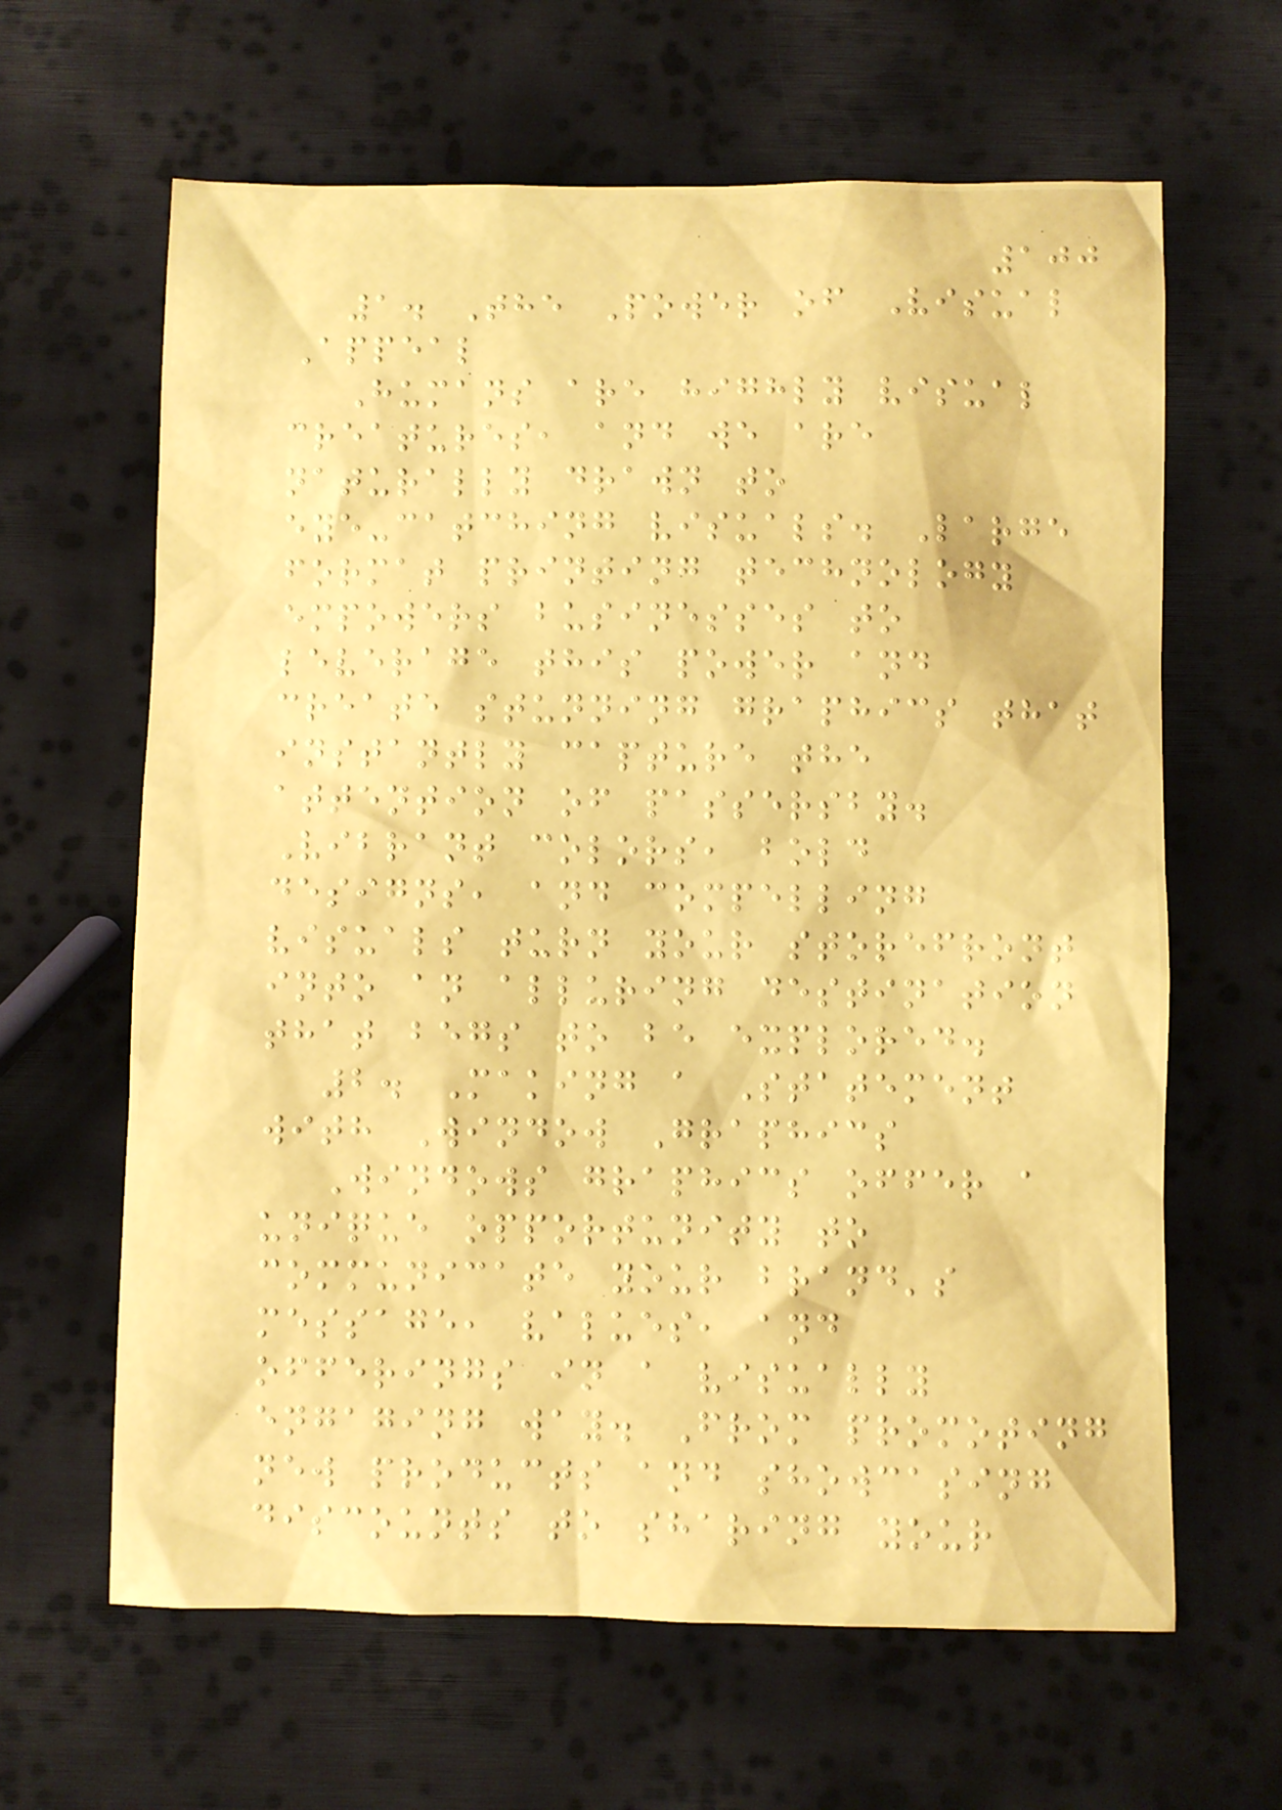100
1. The Power of Visual
Appeal
Humans are highly visual
creatures, and we are
naturally drawn to
eye-catching visuals. Large
format printing technology
empowers businesses to
leverage this power and
create stunning graphics that
instantly capture the
attention of passersby.
Vibrant colors, bold
designs, and compelling
visuals turn your storefront
into an alluring destination
that begs to be explored.
2. Making a Statement
with Window Graphics
Windows graphics offer a
unique opportunity to
communicate your brand's
message, values, and
offerings in a visually
engaging way. From promoting
new products and showcasing
discounts to sharing your
